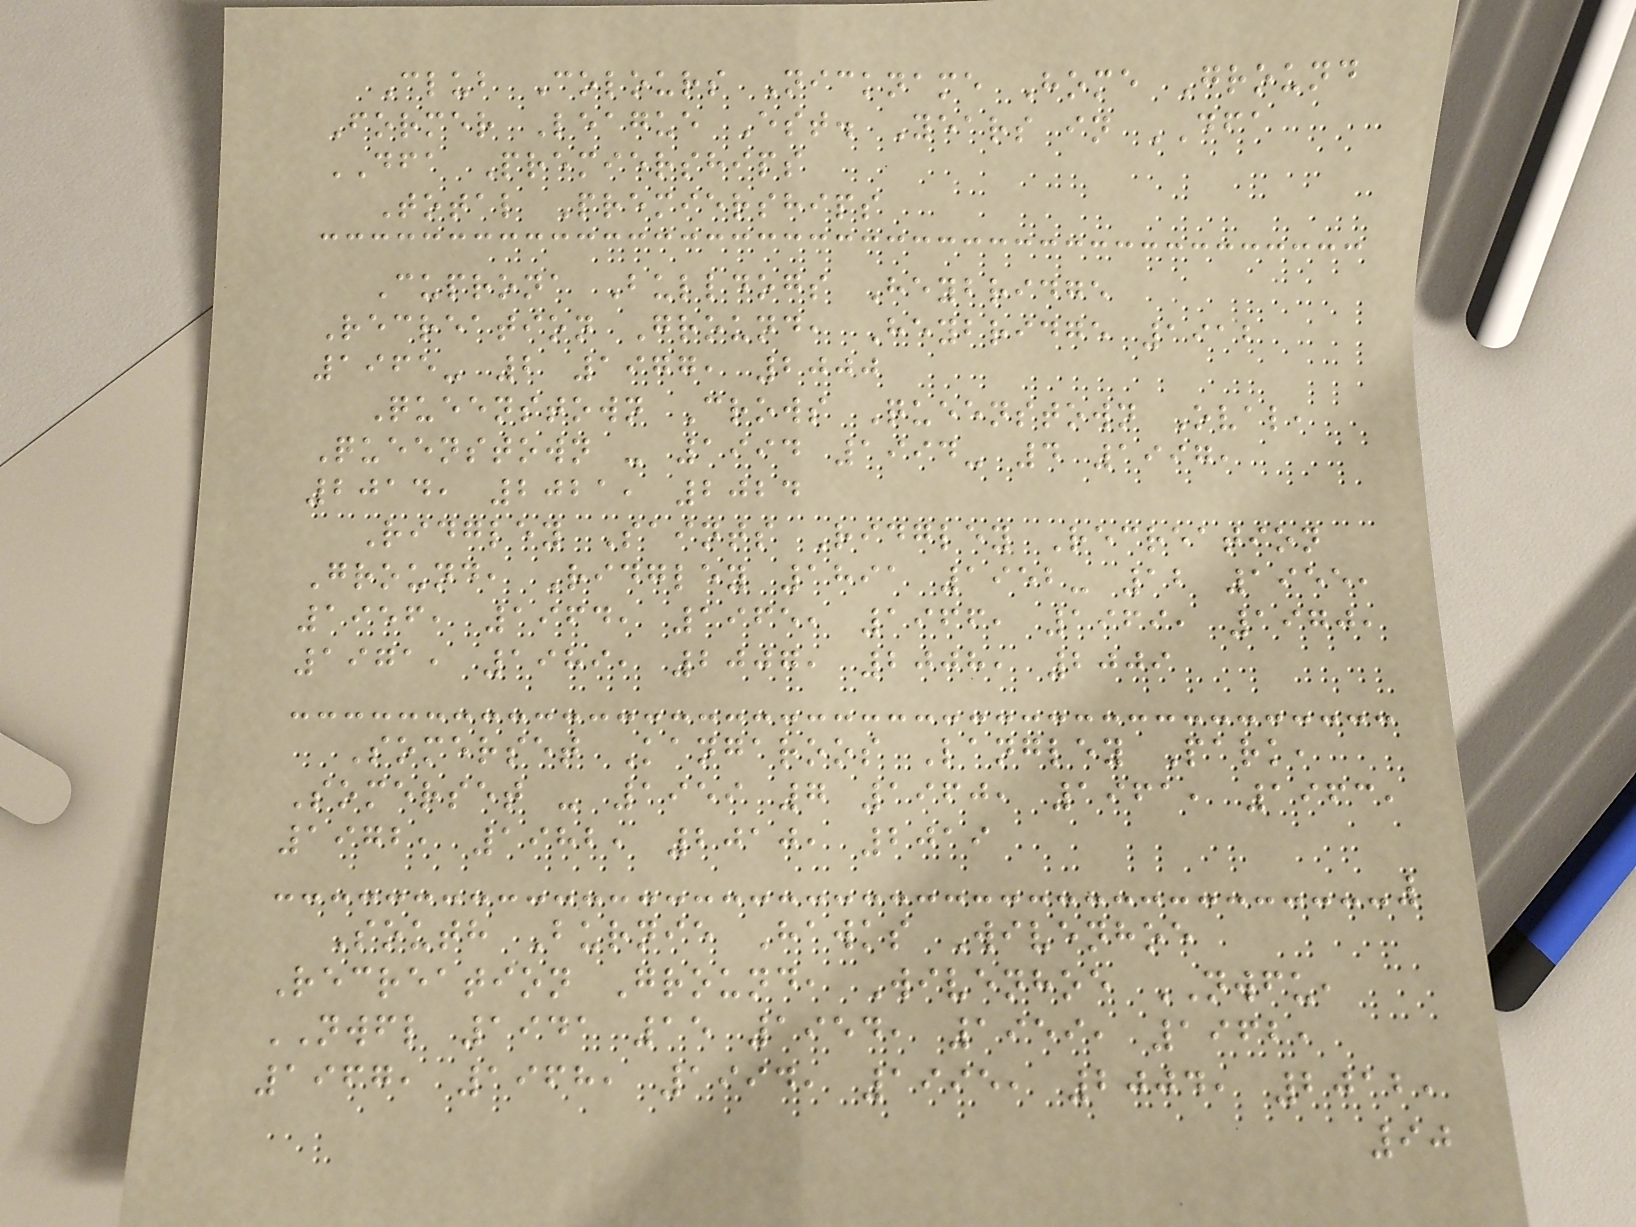Club Colours Nickname Home Ground
Former League Est. Years in DFA
DFA Premierships
Total Premierships
Cuprona Bulldogs Heybridge
Recreation Ground, Heybridge 1912
1965- 2 1977, 2000
Queenstown Crows Queenstown Oval,
Queenstown - 1994 1994- 4 1997,
2014, 2021, 2024
Ridgley Saints Ridgley Recreation
Ground, Ridgley 1891 1952- 12 1955,
1956, 1964, 1965, 1966, 1969, 1970,
1971, 1989, 2007, 2008, 2009
Somerset Kangaroos Langley Park,
Somerset - 1959 7 1960, 1961, 1963,
1972, 1982, 2010, 2019
South Burnie Hawks Wivenhoe
Recreation Ground, Wivenhoe NWFU,
NWFL 1941 15 1954, 1959, 1962,
1967, 1968, 1994, 1995, 2004, 2012,
90
